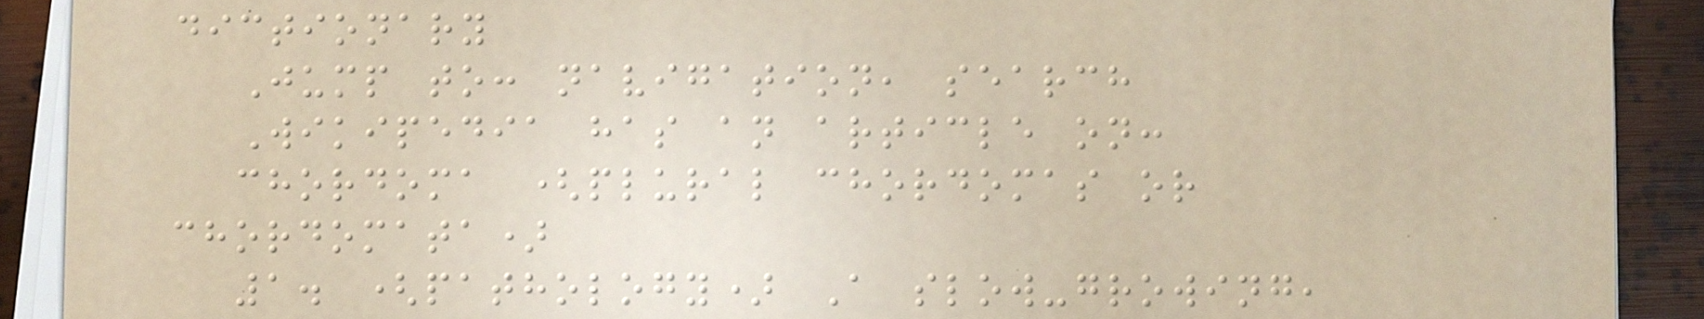dictionary
Jump to: navigation, search
Wikipedia has an article on:
chordoma (plural chordomas or
chordomata)
1. (pathology) A slow-growing,
